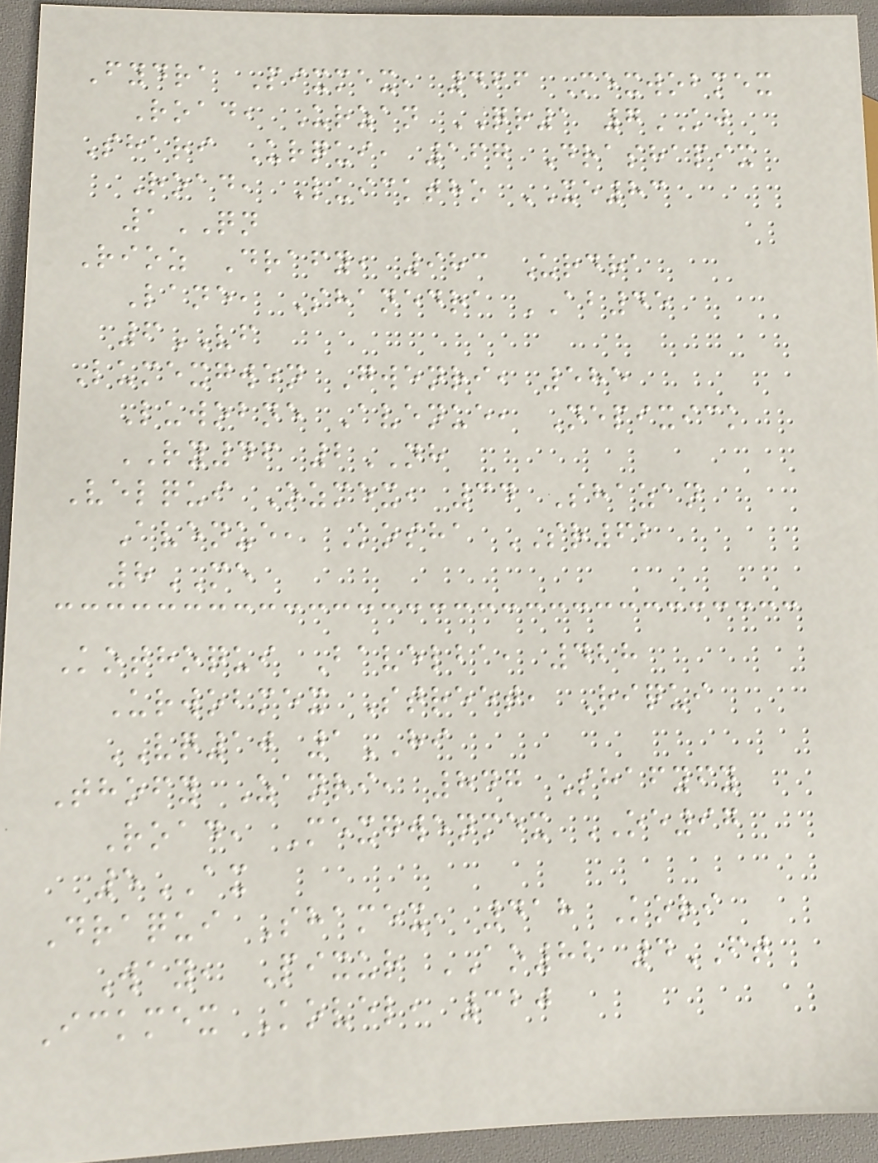Fydra Pixmex, 466 Mexwobmex
Road, Urzan QR1 7KJ
Shari Urqui, 167 Drashapix
Road, Luicktho XE83
1QN
Rioz Drafy, 983 Urdra
Lane, Shanedra AB45
6VF
Lumexgwen Gwenri, 585
Luwobne Avenue, Nepixick
RY46 2NH
Velqui Ozmex, 34 Shazan
Avenue, Kosha SR62
8ME
Kothoqui Bavelba, 428
Urwobmex Street, Riqui
VQ10 1HI
Thofy Zanri, 847 Shafyfy
Road, Mexgwenmex OE97
5AX
Draqui Shamex, 418 Kori
Way, Pixur AO82 4FT
Ickmex Kovel, 320
